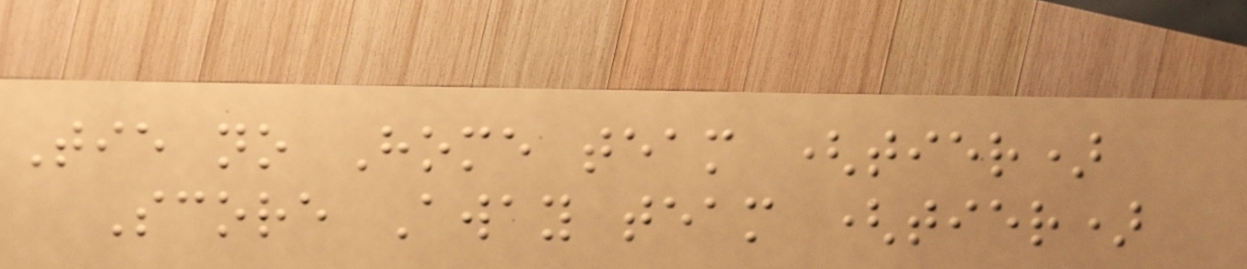Tie no Home team (tier)
Score Away team (tier)
